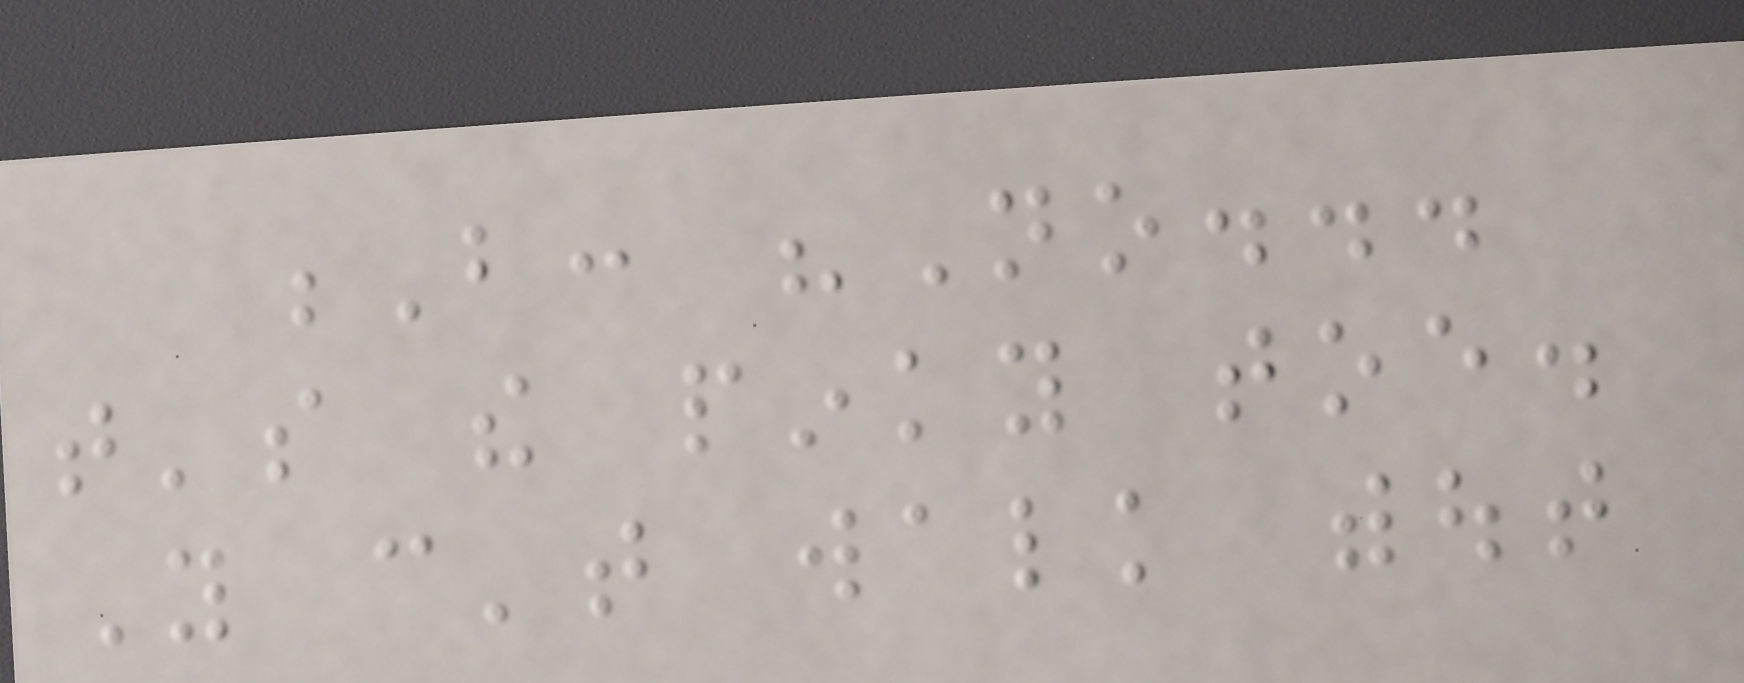B: "No...
that's the pinky toe.
You can't walk without
